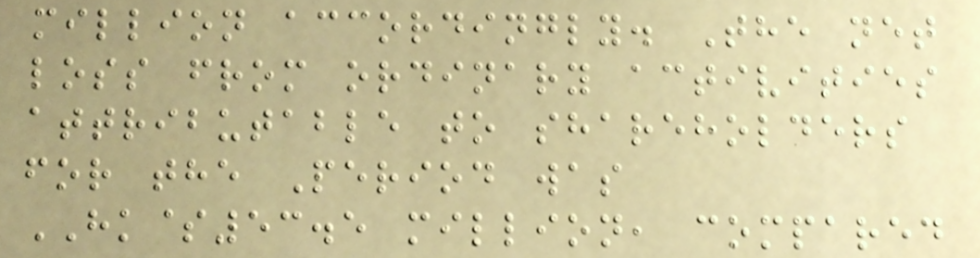million accordingly. The net
loss from ordinary activities
attributable to shareholders
for the Period was
HK$53.5 million, compared
